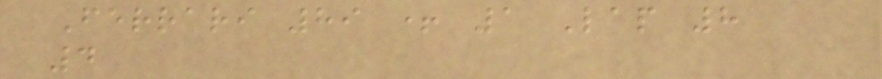Ferrari 89 + 1 Lap 8
4
